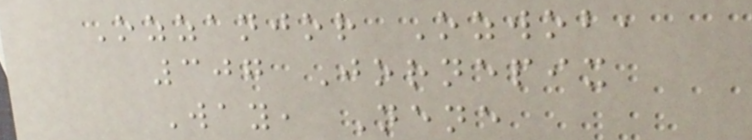Ozzanjor Ozwob,
307 Jornepix
Way, Nene
